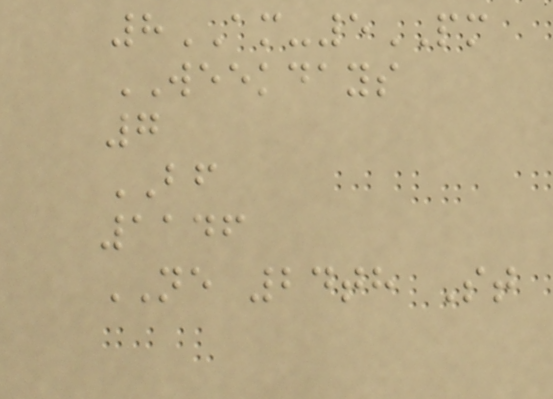8AM-5PM
WEEKDAYS
7
BF
1146
NE 24th St
